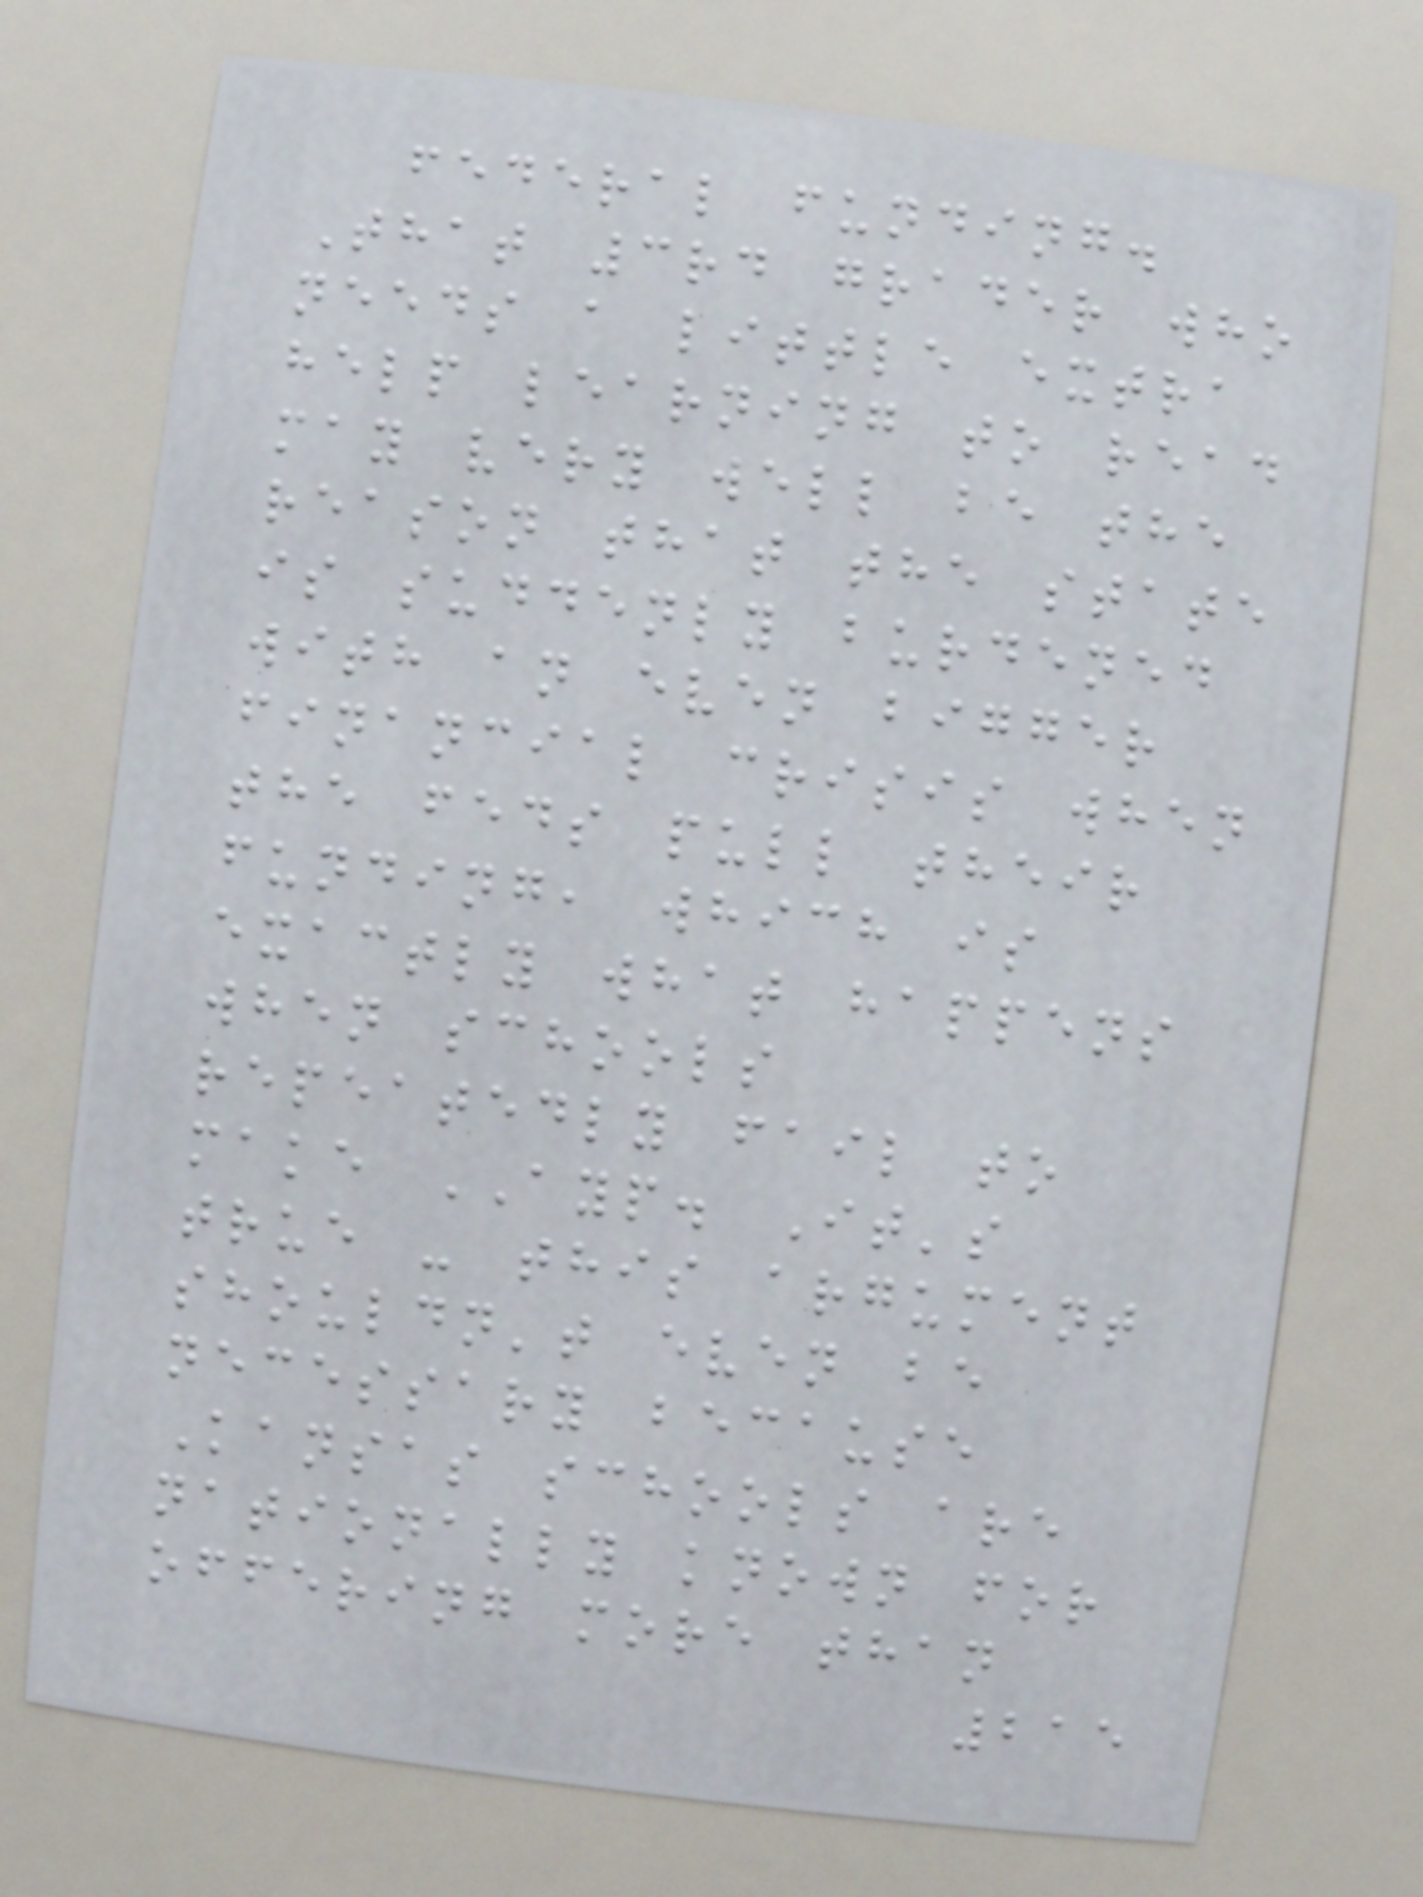federal funding.
That 3rd grader who
needs a little extra
help learning to read
may very well be the
reason that the state
is suddenly burdened
with an even bigger
financial crisis when
the feds pull their
funding, which is
exactly what happens
when schools
repeatedly fail to
make AYP. It's
true - this argument
shouldn't even be
necessary because
Kansas schools are
nationally known for
offering more than
215
